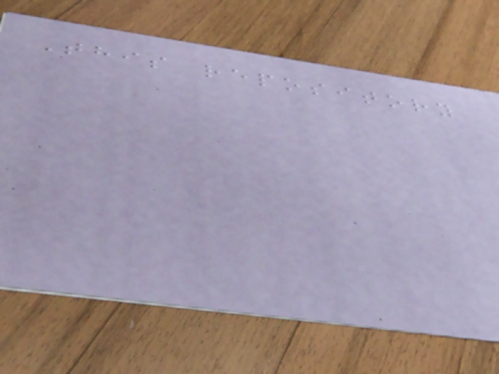This repository
